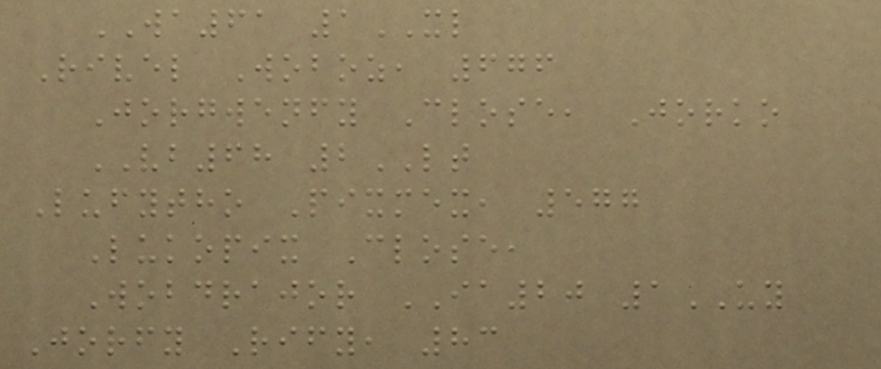WA61 1XL
Rivel Woboz, 676
Jorgwenfy Close, Jorko
VB68 2LT
Lufytho Pixmex, 577
Lukopix Close,
Wobdrajor IA20 1UY
Jorfy Rify, 83
